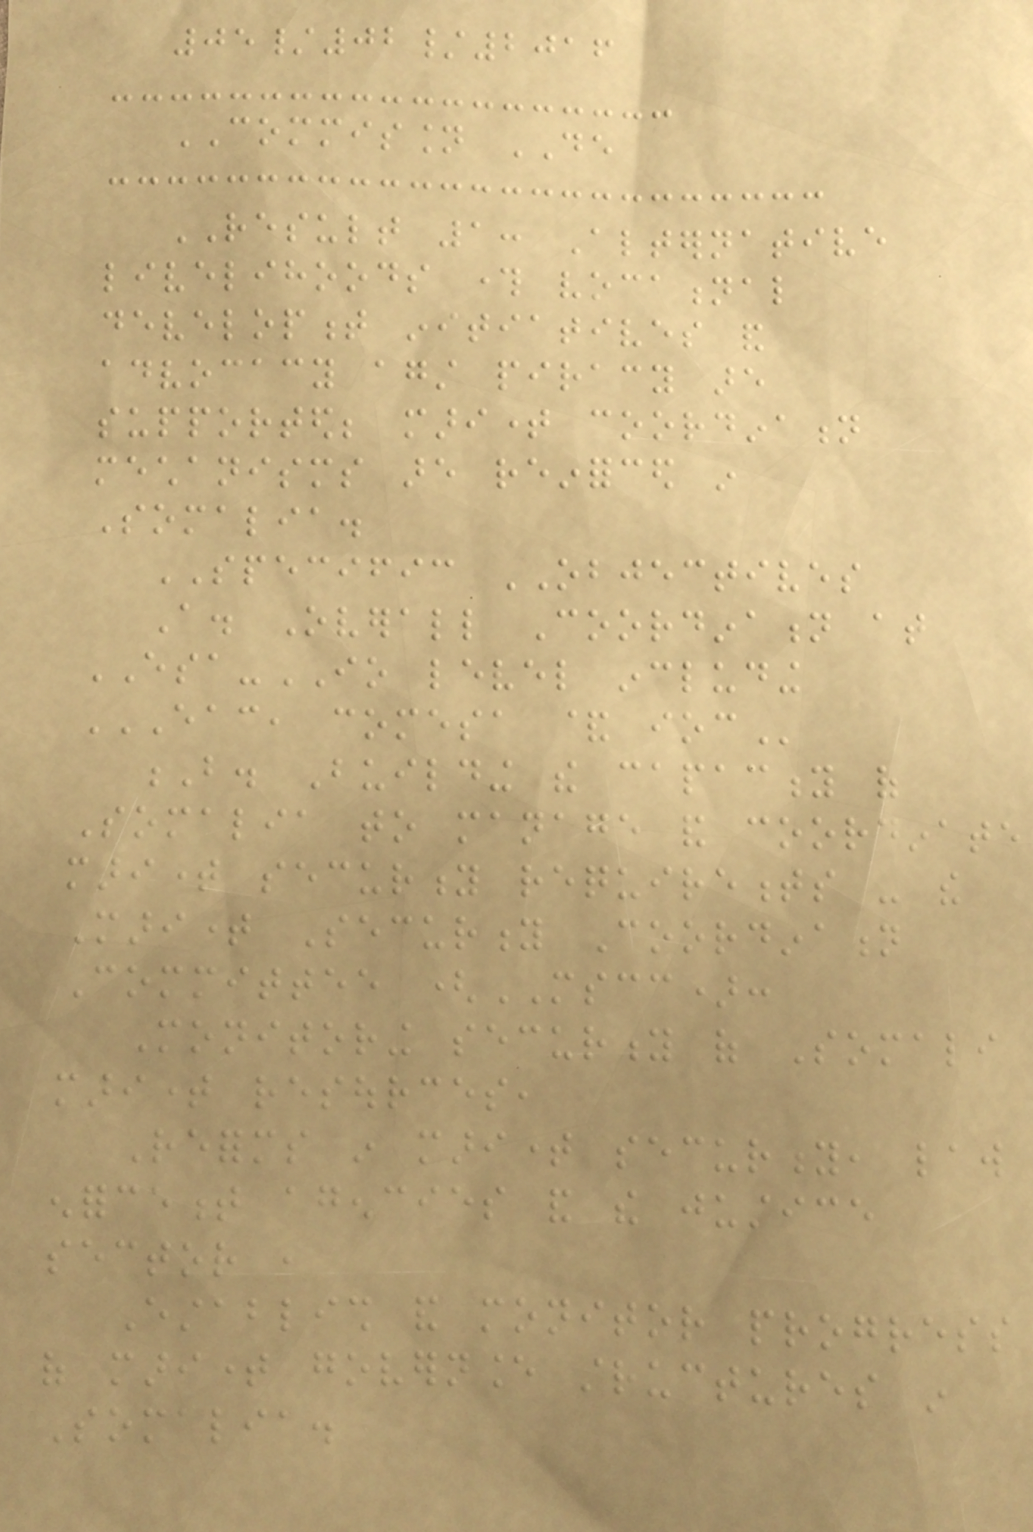05/02/2016
COMMISSION DE
RESULT 1: Alternative
livelihoods through vocational
development initiatives and
advocacy against piracy are
supported; maritime coordination
mechanisms are reinforced in
Somalia.
SPECIFIC OBJECTIVES
A. Overall Coordination at
ESA-IO level including
EAC, COMESA & IOC
B. Building the capacity of
Somalia to manage and coordinate
maritime security requirements - the
Maritime Security Coordination
Committee (MSCC):
Monitoring security of Somali
maritime resources,
Reforms in maritime security, law
enforcement agencies and the justice
sector ,
Establish and monitor progress
of maritime governance structures in
Somalia.
